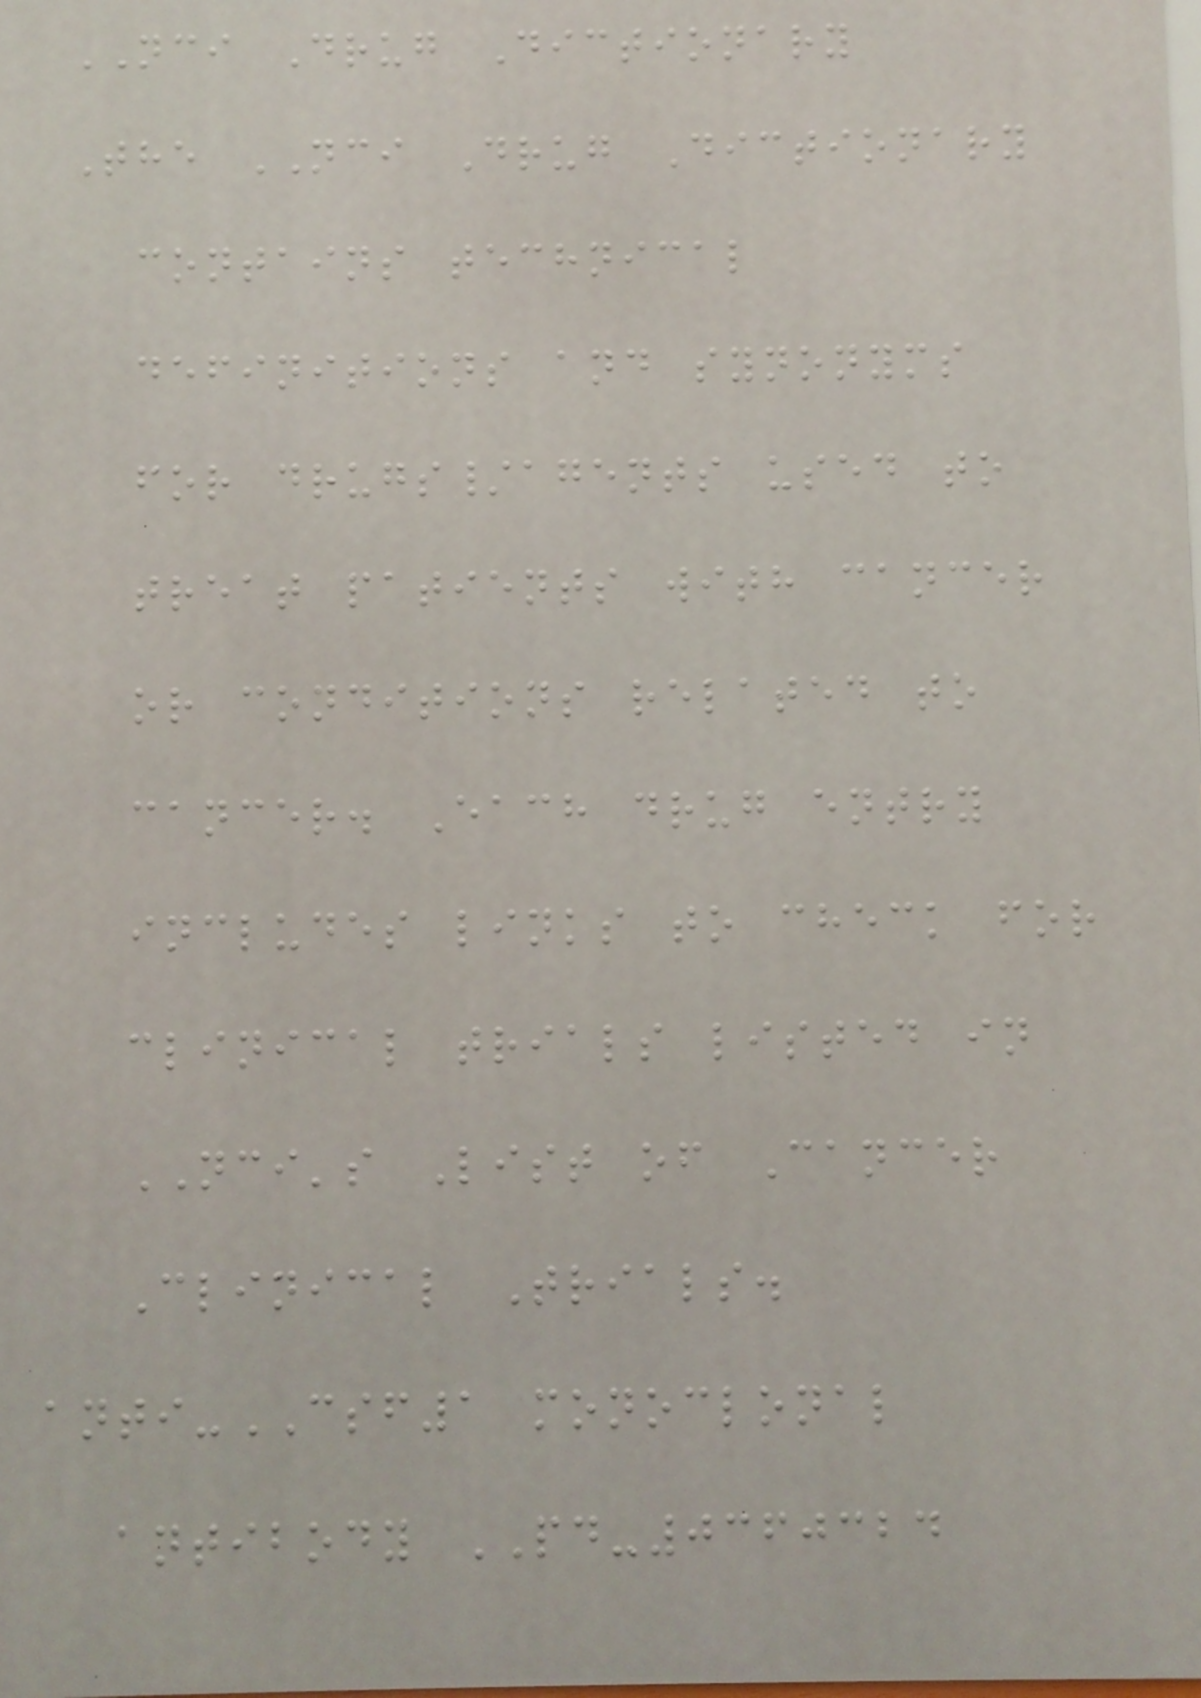NCI Drug Dictionary
The NCI Drug Dictionary
contains technical
definitions and synonyms
for drugs/agents used to
treat patients with cancer
or conditions related to
cancer. Each drug entry
includes links to check for
clinical trials listed in
NCI's List of Cancer
Clinical Trials.
anti-CSF1 monoclonal
antibody PD-0360324
